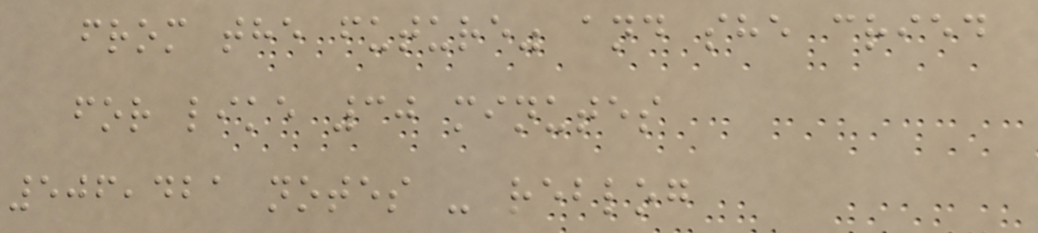from the future" and she cried
for like 30 minutes
506,421 notes - reblog
